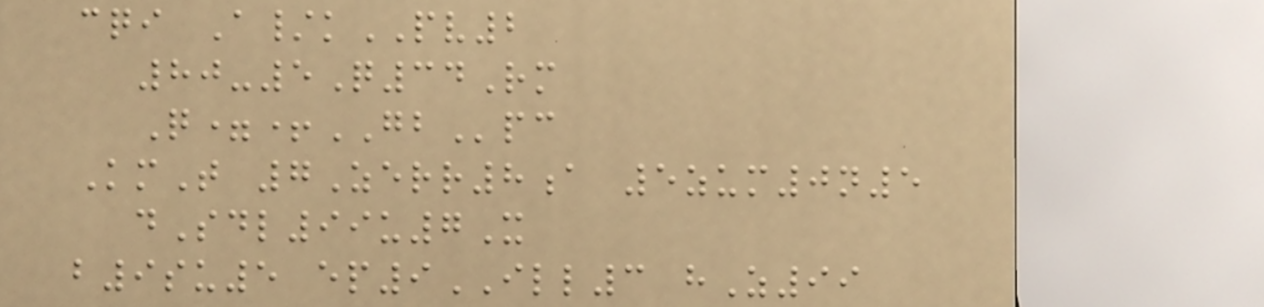cqi A/kPV2
80-5Q34Rm
Q=+GBpc
KmT 7Zerr8a 5zum0n5
dSdl99u7X
b9su5 ep9ILL3 hZ99
